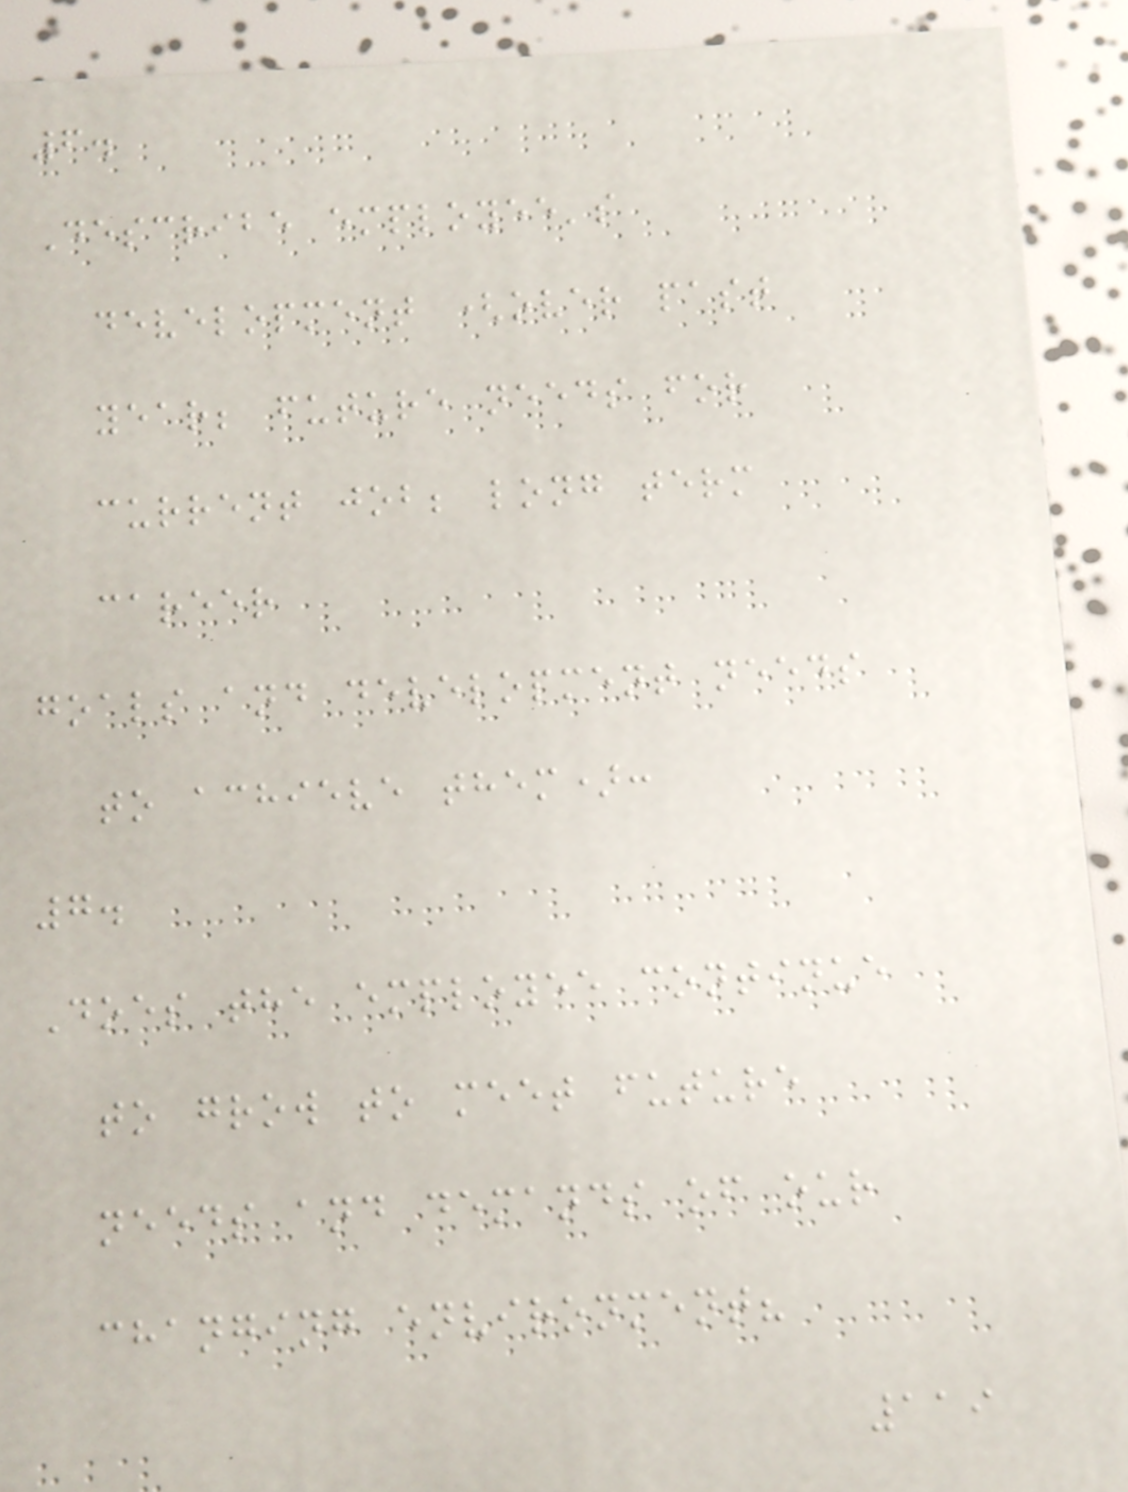6.
Describe employee's
development (over past
year; future needs for
current job; long term
career
goals and development needs
to achieve them):
7.
Does the employee continue
to grow to meet future
needs and demands of our
changing environment?
119
